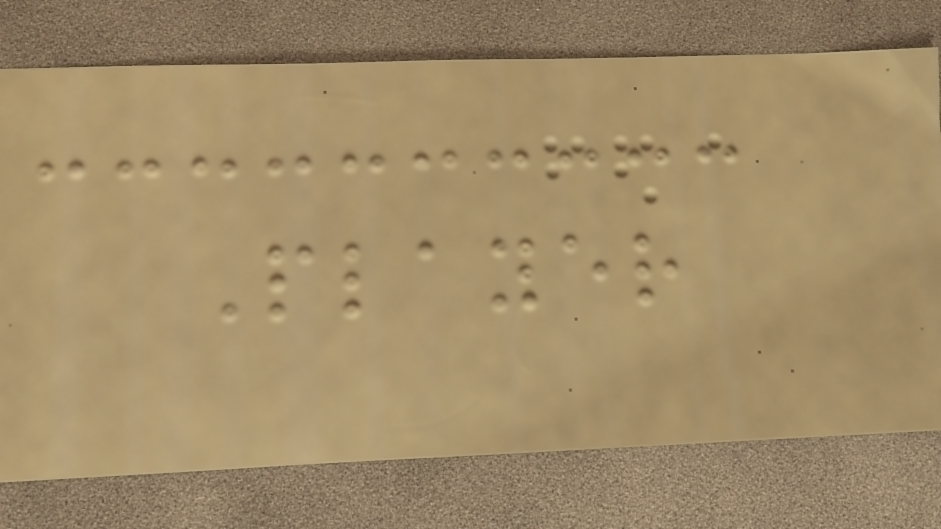Player
